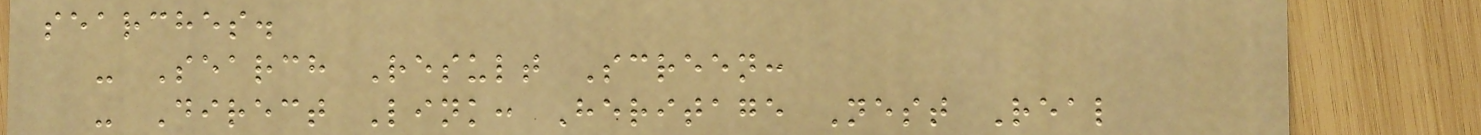searches.
- Search Result Screen:
- Direct Link: Heritage Nest Real
